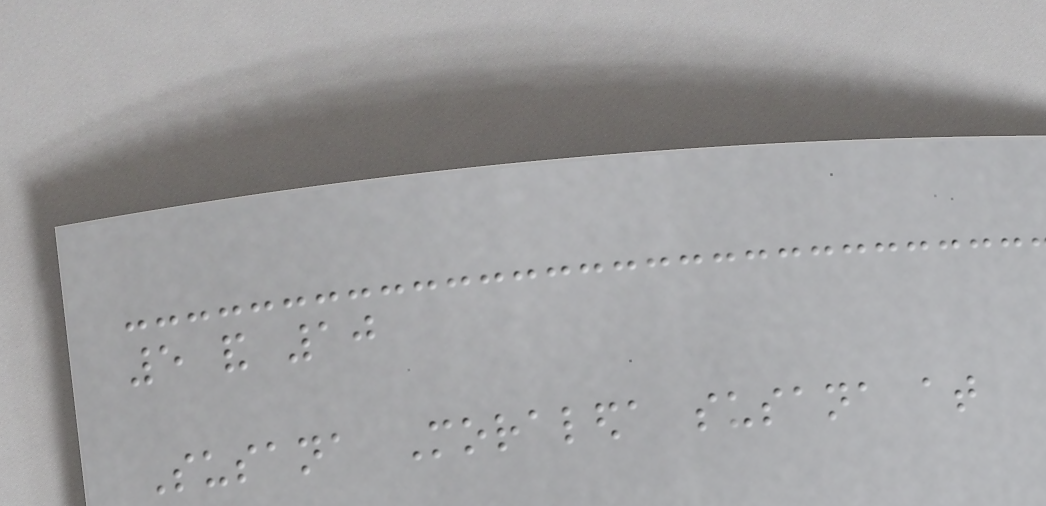5 and 10
Susana Moraleda susana at
